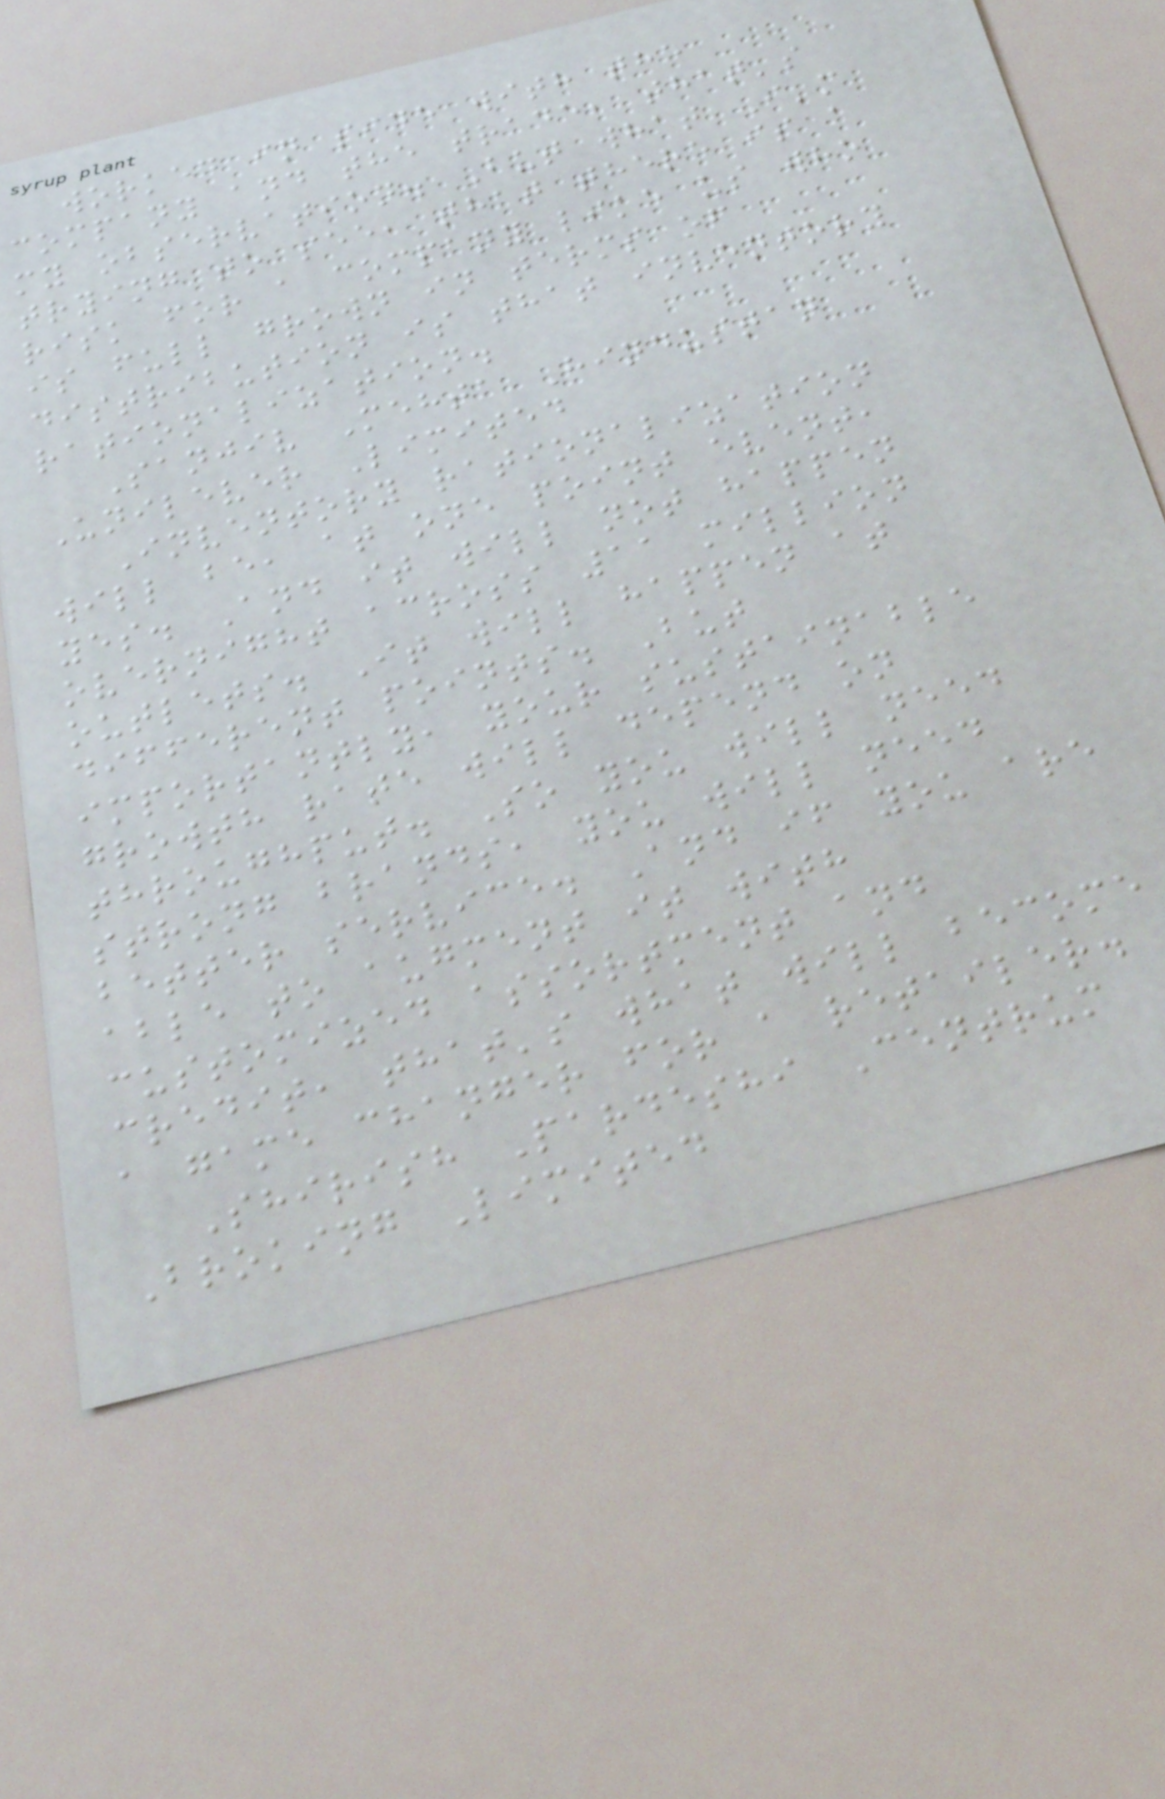worked in side with the
company and the trade, that's
my observation. But what I'm
trying to see, that there is a
risk for a company like us who
is full grown in terms of
distribution is that inventory
rationalization.
Sanjiv Mehta Hindustan
Unilever Limited
Inventory rationalization
will be, at one point event,
yes. And it will not happen
overnight across 11 million
outlets. It will happen at
different points. But
importantly, your sustainable
growth rate will depend on
throughput. So you will need
strong brands, you will need
better service. And if you are
able to augment it with
customized assortment and
credit, that's what will become
a game changer for a retailer.
Shirish Pardeshi Centrum
Broking Limited
